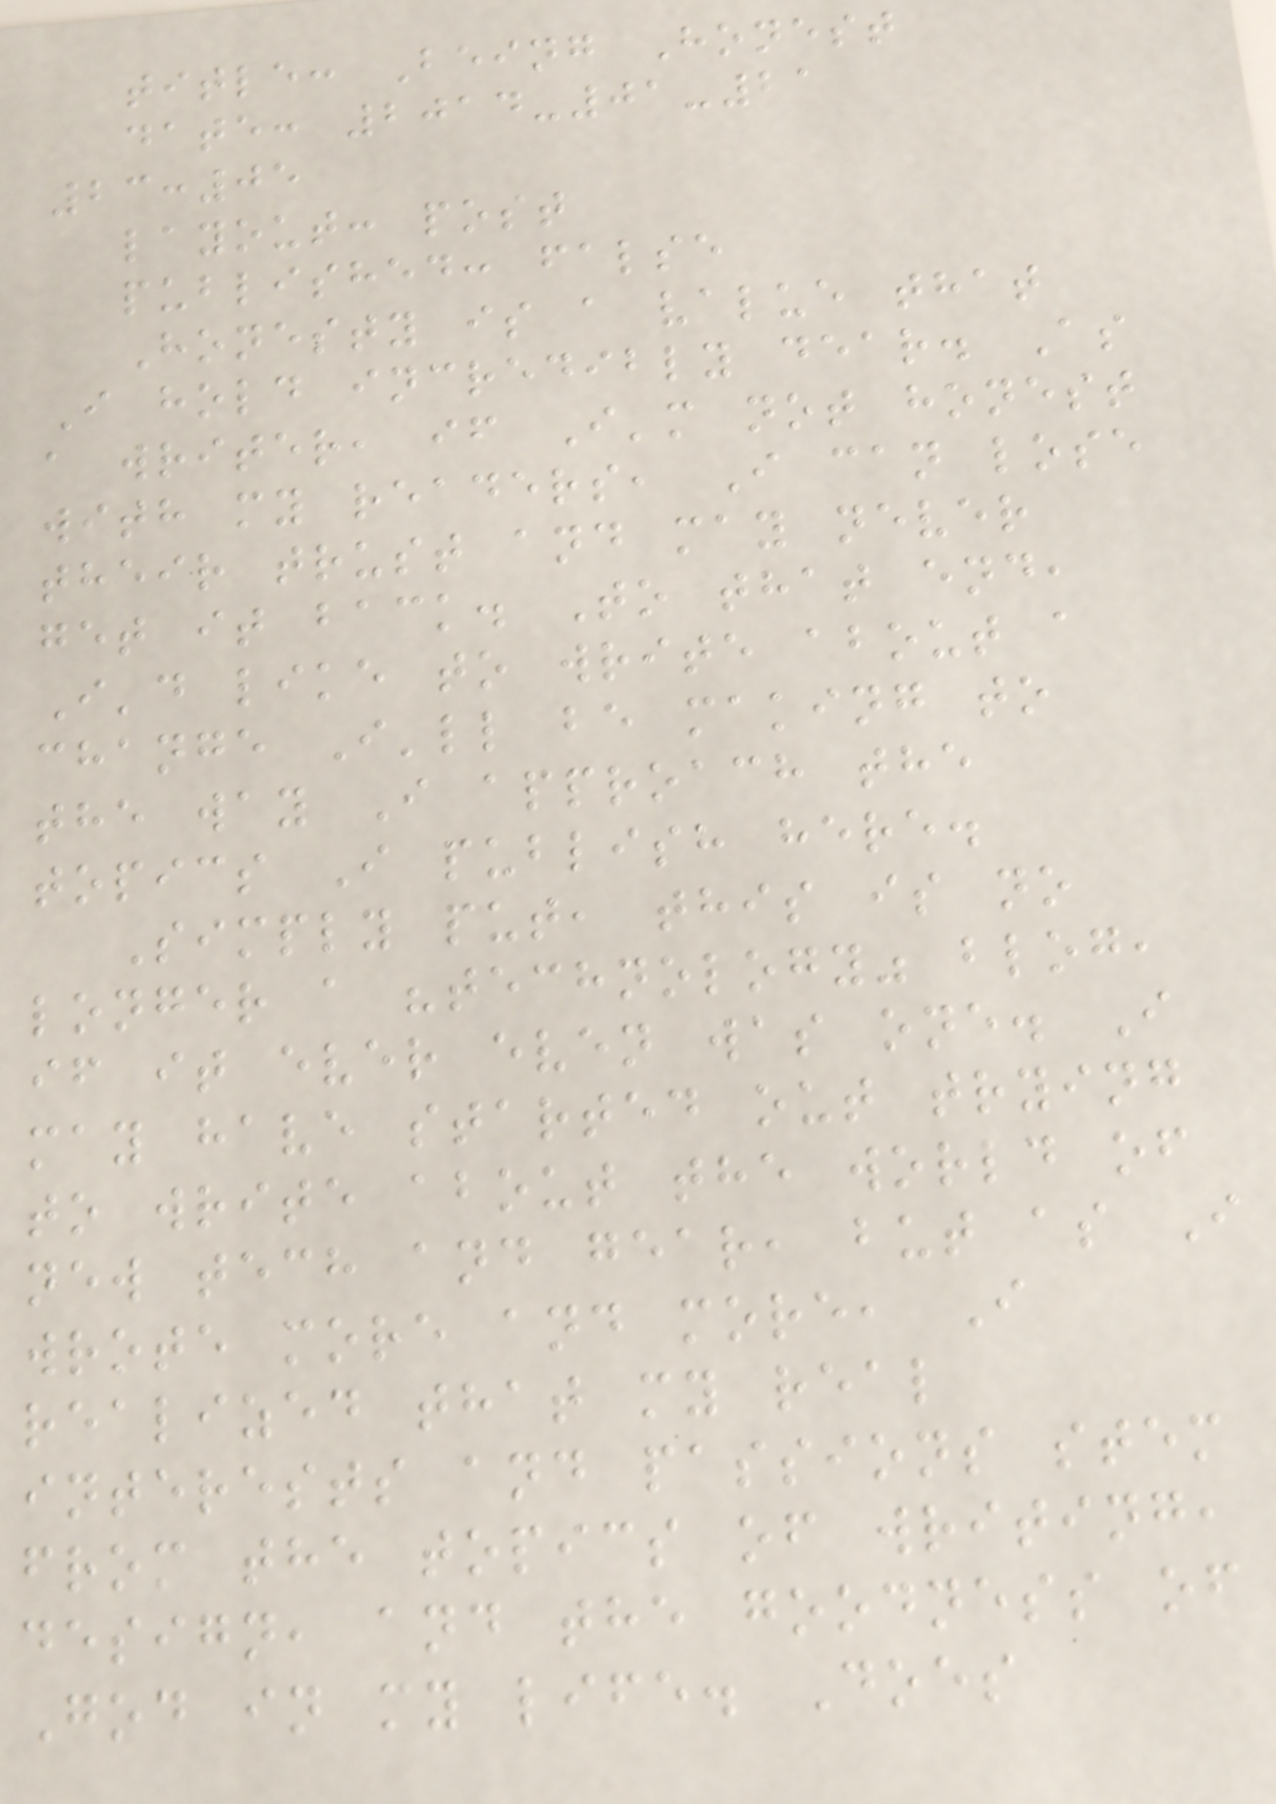title: Being Honest
date: 2014-01-21
23:05
layout: post
published: false
Honesty is a value that
I hold incredibly dear. As
a writer, if I'm not honest
with my readers, I can lose
their trust and may never
get it back. To that end,
I'd like to write about a
change I'll be making to
the way I approach the
topics I publish here.
Simply put, this is no
longer a "technology" blog,
if it ever even was one. I
may have started out trying
to write about the world of
new tech and gear, but as I
wrote more and more, I
realized that my real
interests and passions stem
from the topics of writing,
design, and the goodness of
God in my life. Does
